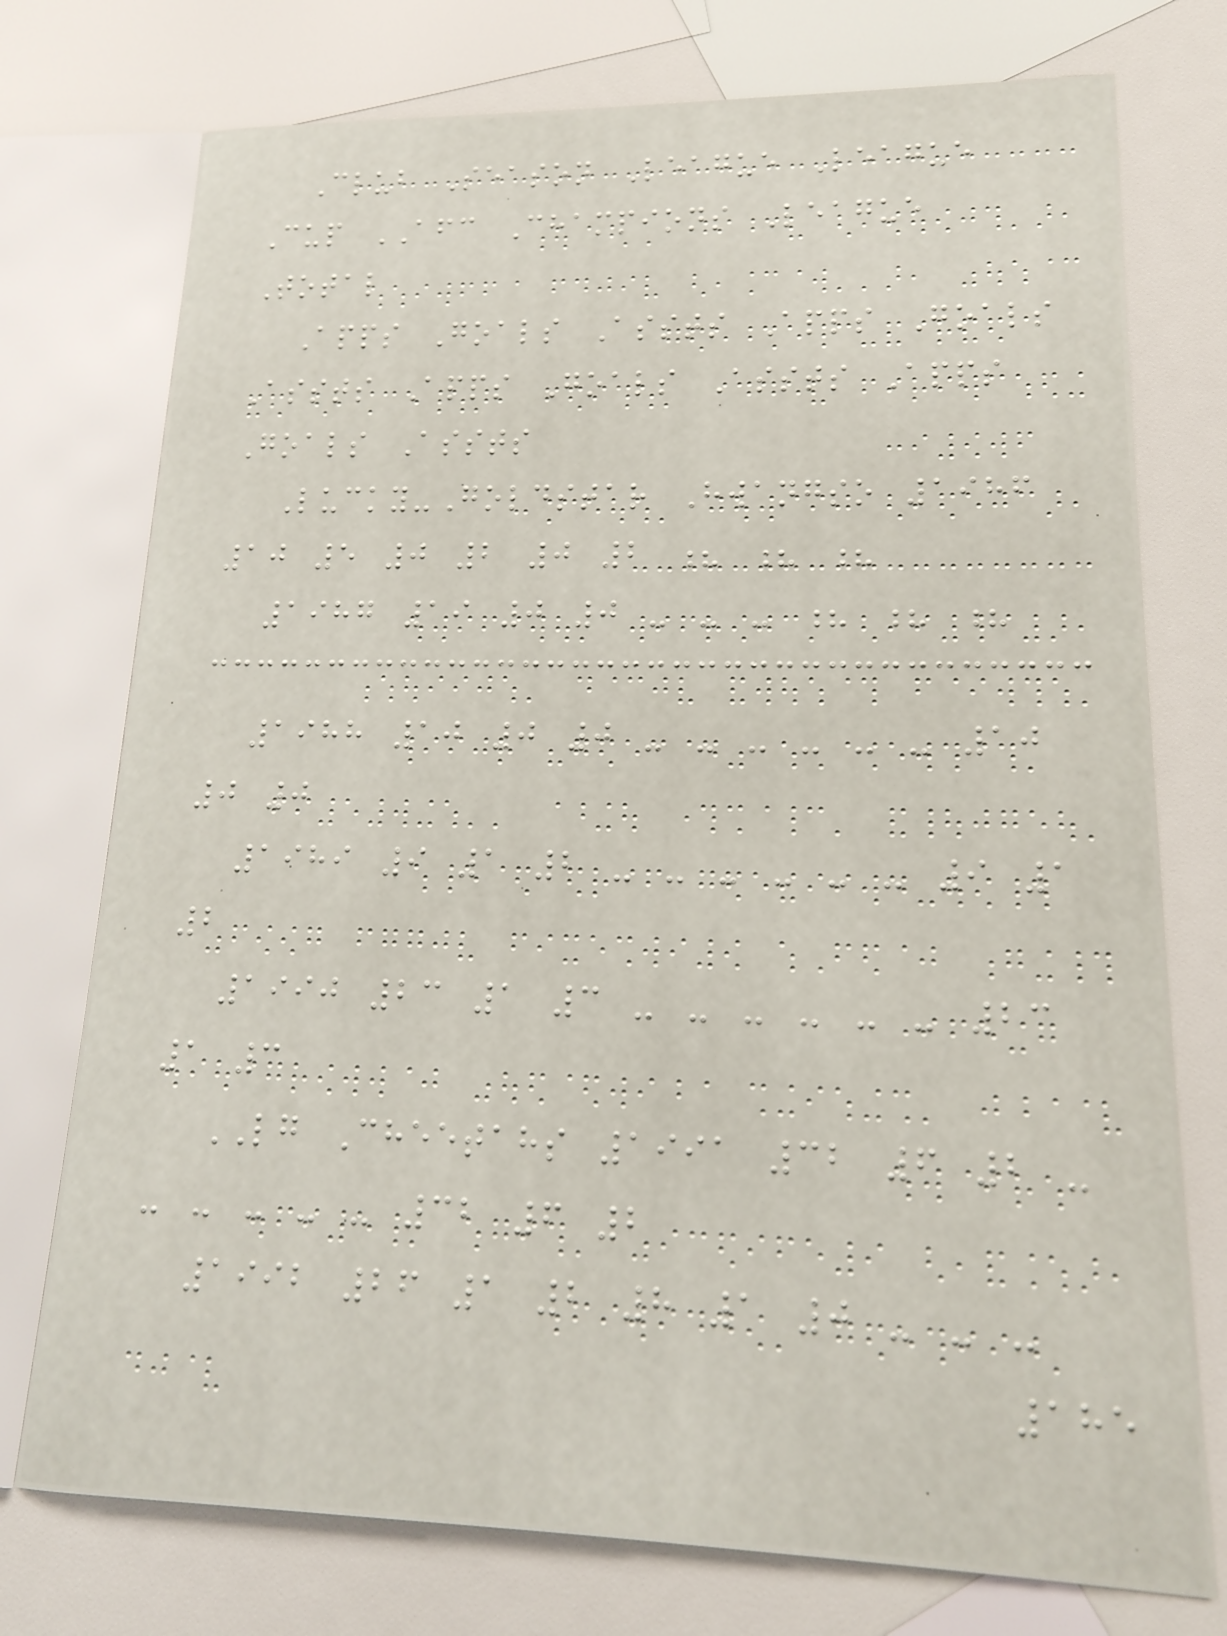Club Season League League
Cup AFC Champions League
Total
Apps Goals Assts Apps Goals
Assts Apps Goals Assts Apps
Goals Assts
Lucky-Goldstar Hwangso 1986
10 5 0 2 0 2 ? ? ?
1987 19 0 0 - - - ? ? ?
1988 10 0 0 - - - - - - 10
0 0
1989 9 1 2 - - - - - - 9 1
2
1990 23 1 3 - - - - - - 23
1 3
LG Cheetahs 1991 32 6 2 -
- - - - - 32 6 2
1992 26 1 2 8 1 0 - - -
185
